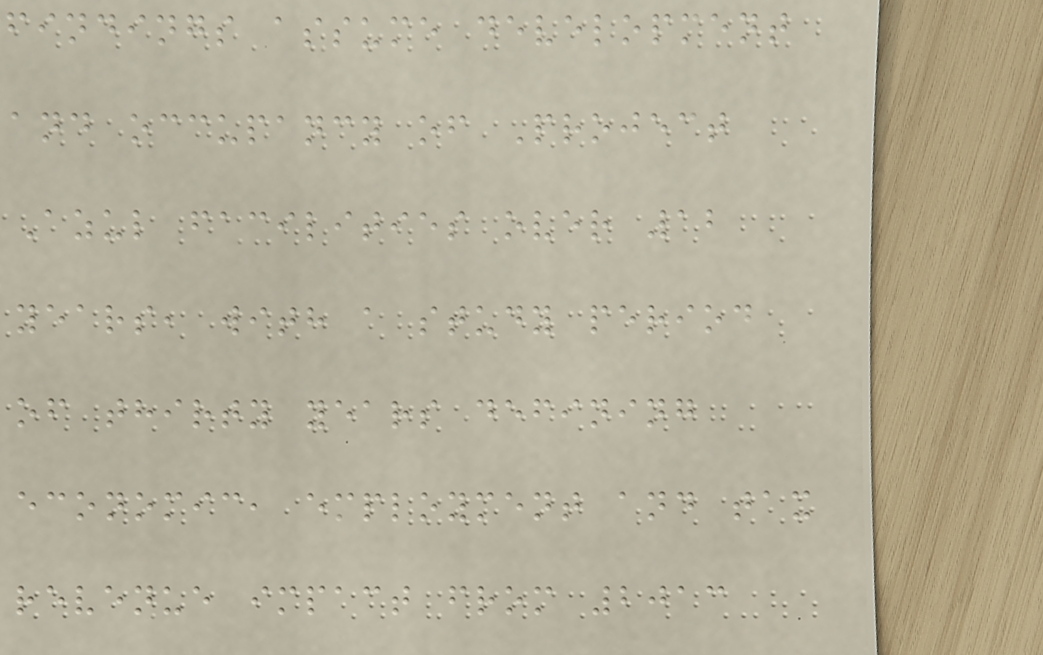findings assume development
and occupancy of Project
Azul facilities over 12
years, with a study period
of thirty years defining
economic, employment and tax
revenue impact from 2013
